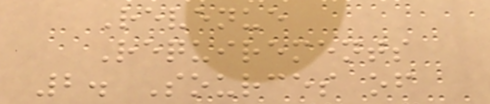Revenue
Requirements
2. Sources of
